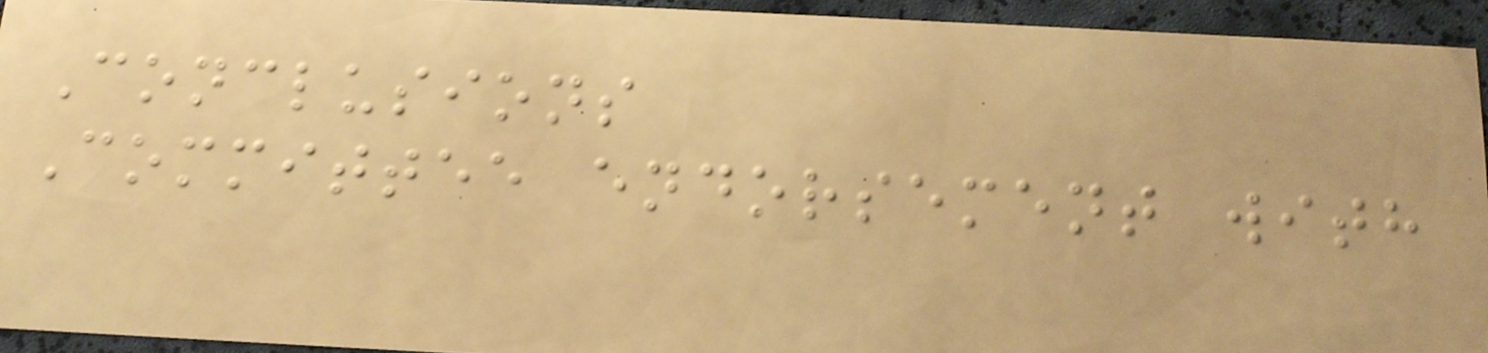Conclusions
Committee endorsement with
